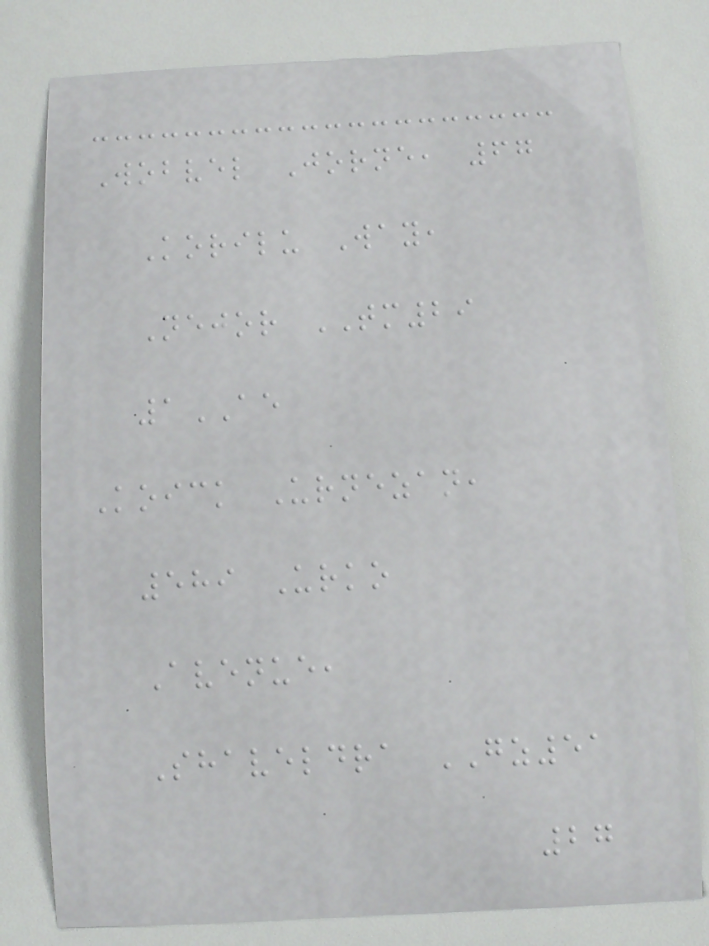Wobvel Jorne, 67
Korilu Way,
Nejor TM29
1AE
Koick Urnezan,
589 Urko
Avenue,
Shaveldra GZ51
27
